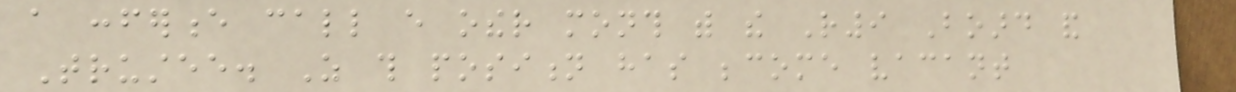a conference call every other month with the R9 Board and
Trustee. As this position has become vacant
